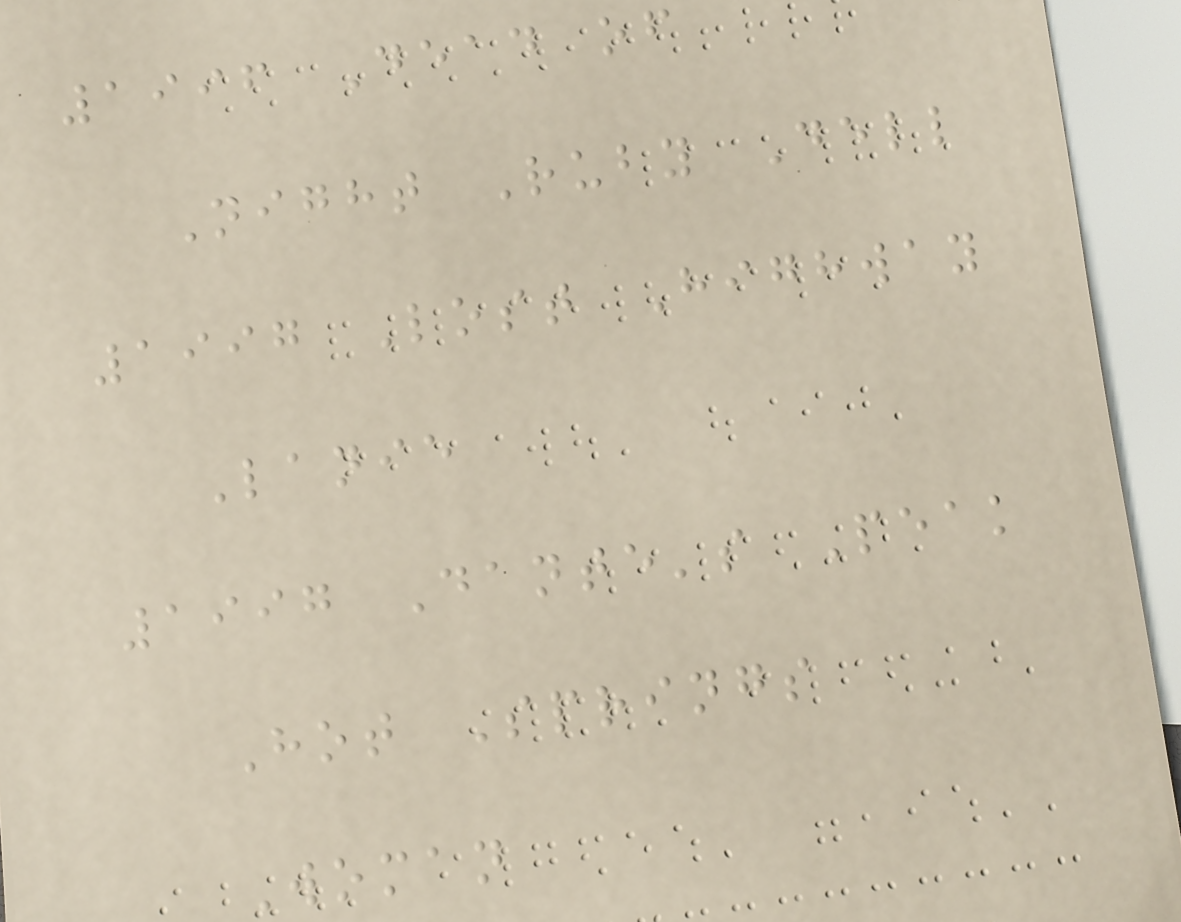1996 Dead of
Night Ruby Dell
1997 Lost Highway
Lanie
1997 Dante's Peak
Hot Springs
Woman
